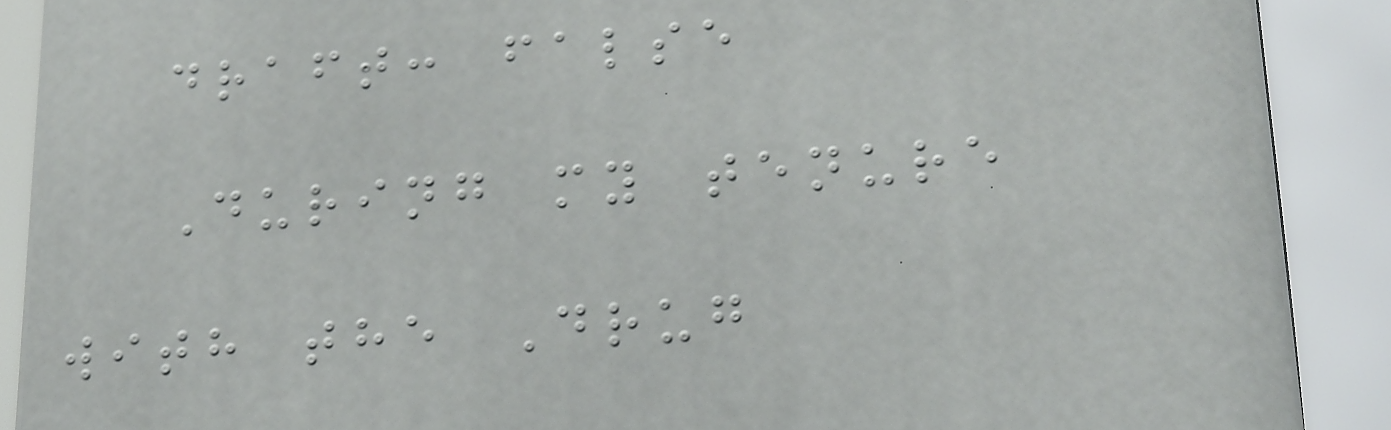draft: false
During my tenure
with the Drug
